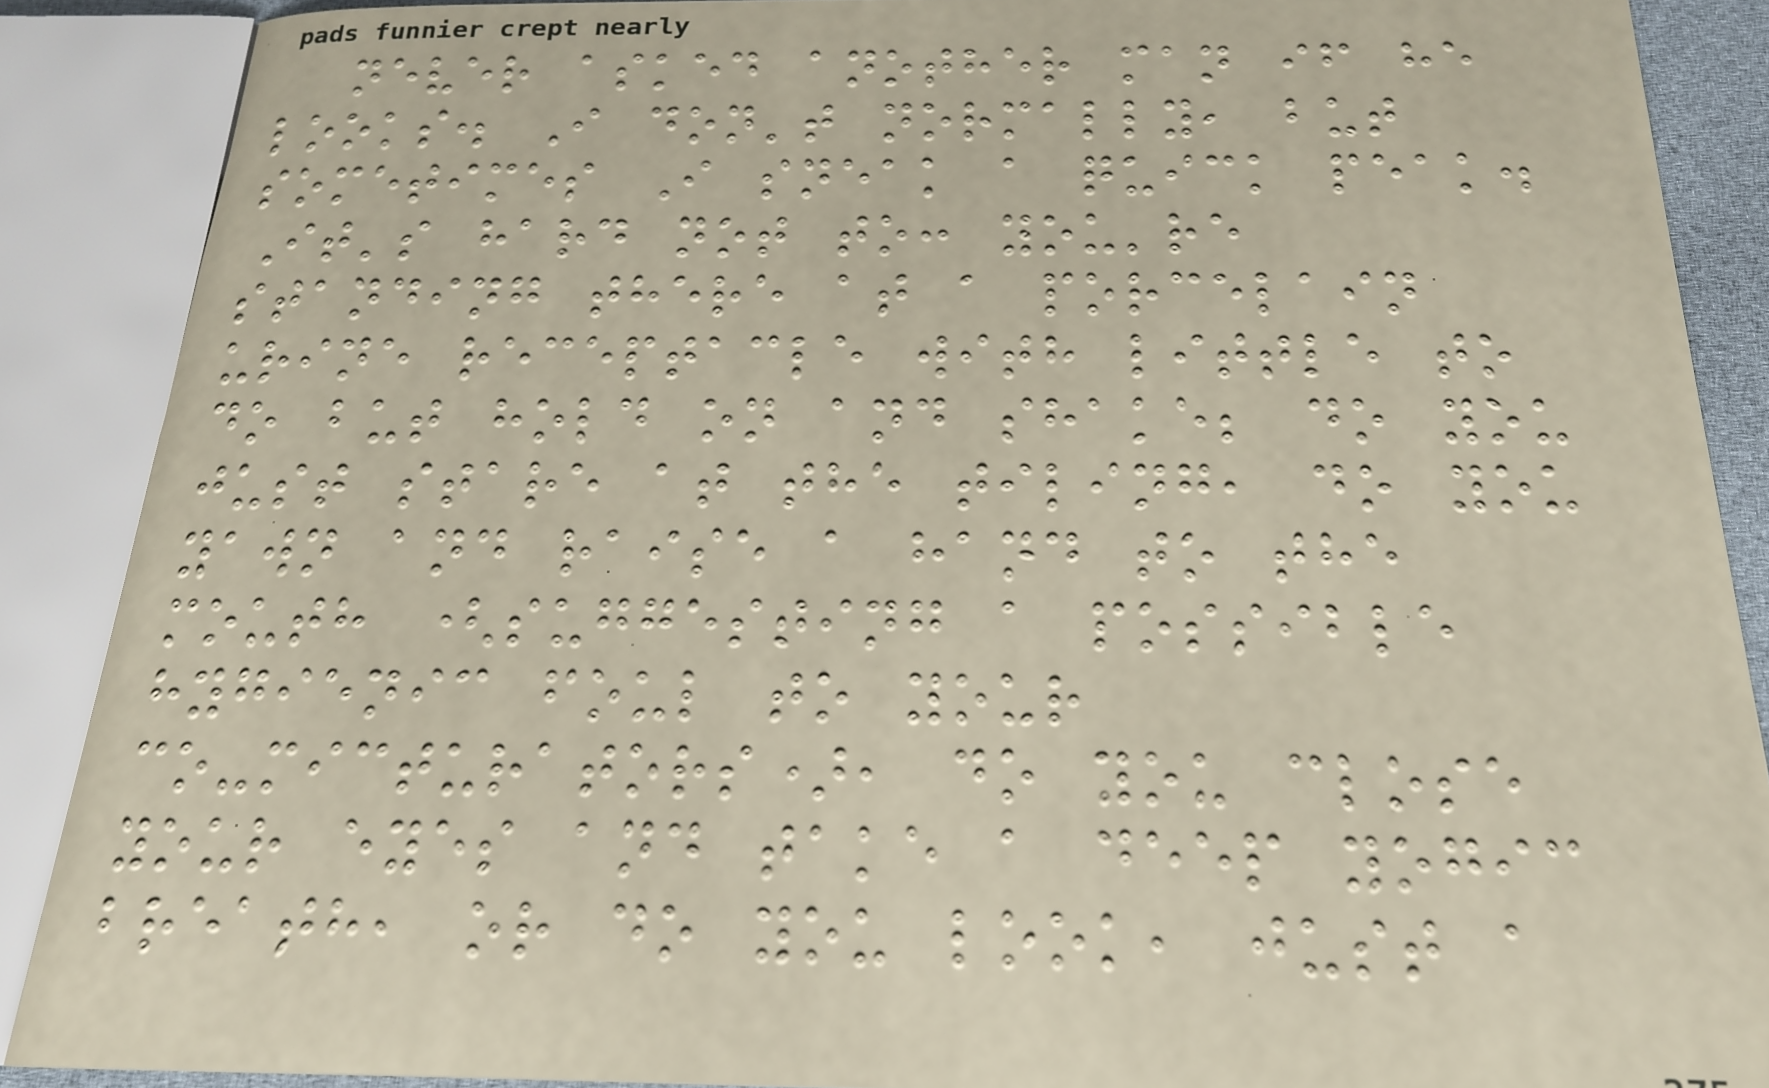never asked another man if he
looks. I don't normally, but
sometimes I sneak a quick peak.
It's hard not to: you're
standing there at a porcelain
urine receptacle with little to
do but hold on and shake; do you
just stare at the tiling, do you
yawn and raise a hand to the
mouth (suggesting a possible
hygienic foul to your
co-micturators), do you close
your eyes and take a deep yogic
breath, or do you look, just a
